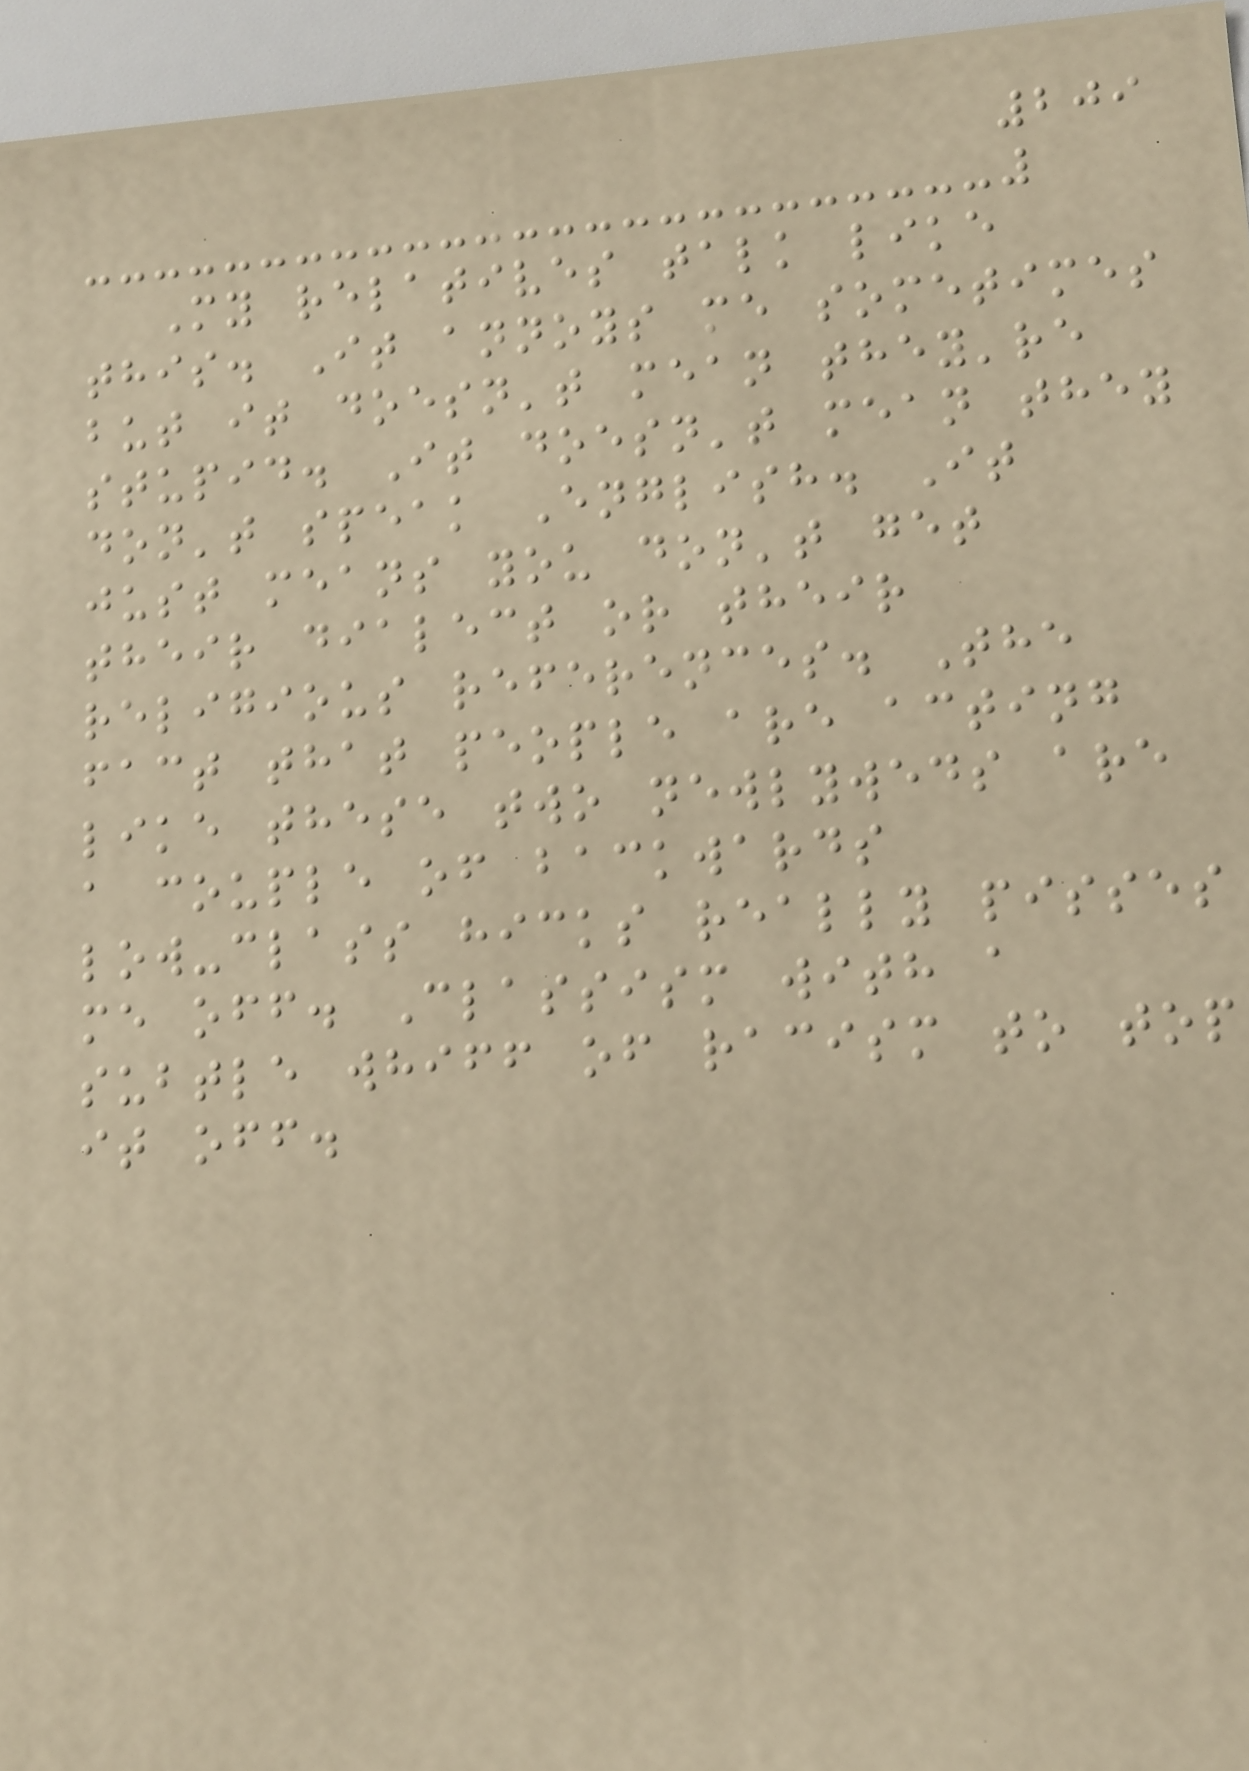209
My relatives talk like
this. It annoys me sometimes
but it doesn't mean they're
stupid. It doesn't mean they
don't speak English. It
just means you don't get
their dialect or their
religious references. The
fact that people are acting
like these two newlyweds are
a couple of backwards
low-class hicks really pisses
me off. Classism with a
subtle whiff of racism to top
it off.
